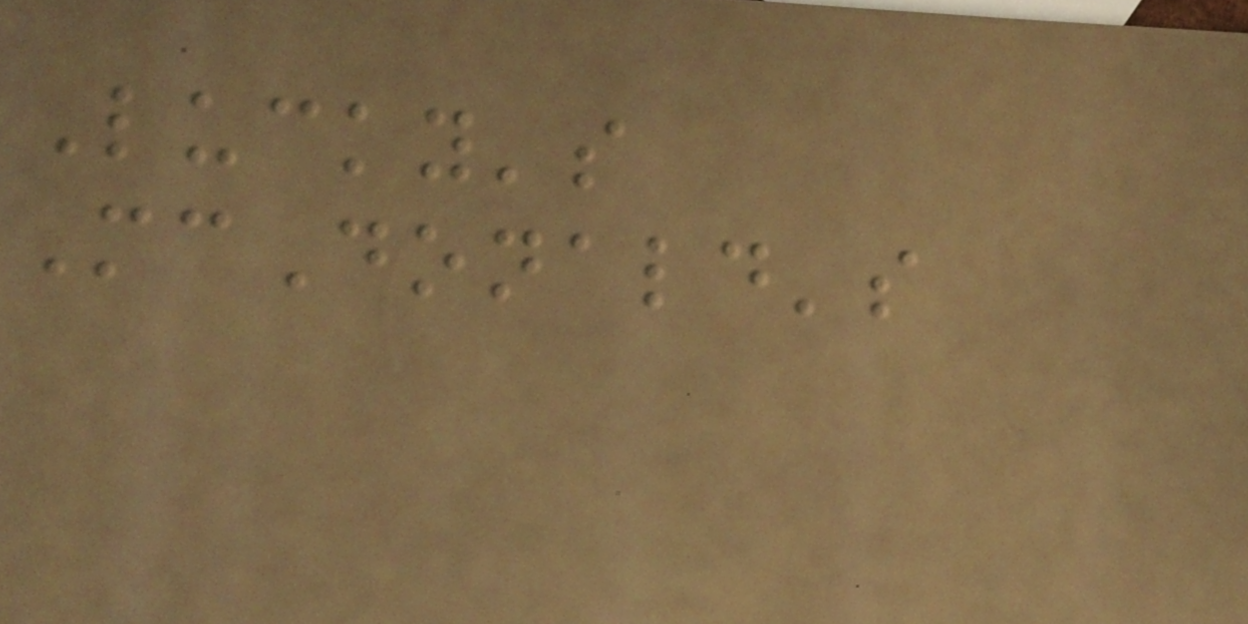Lucky's
McDonald's
